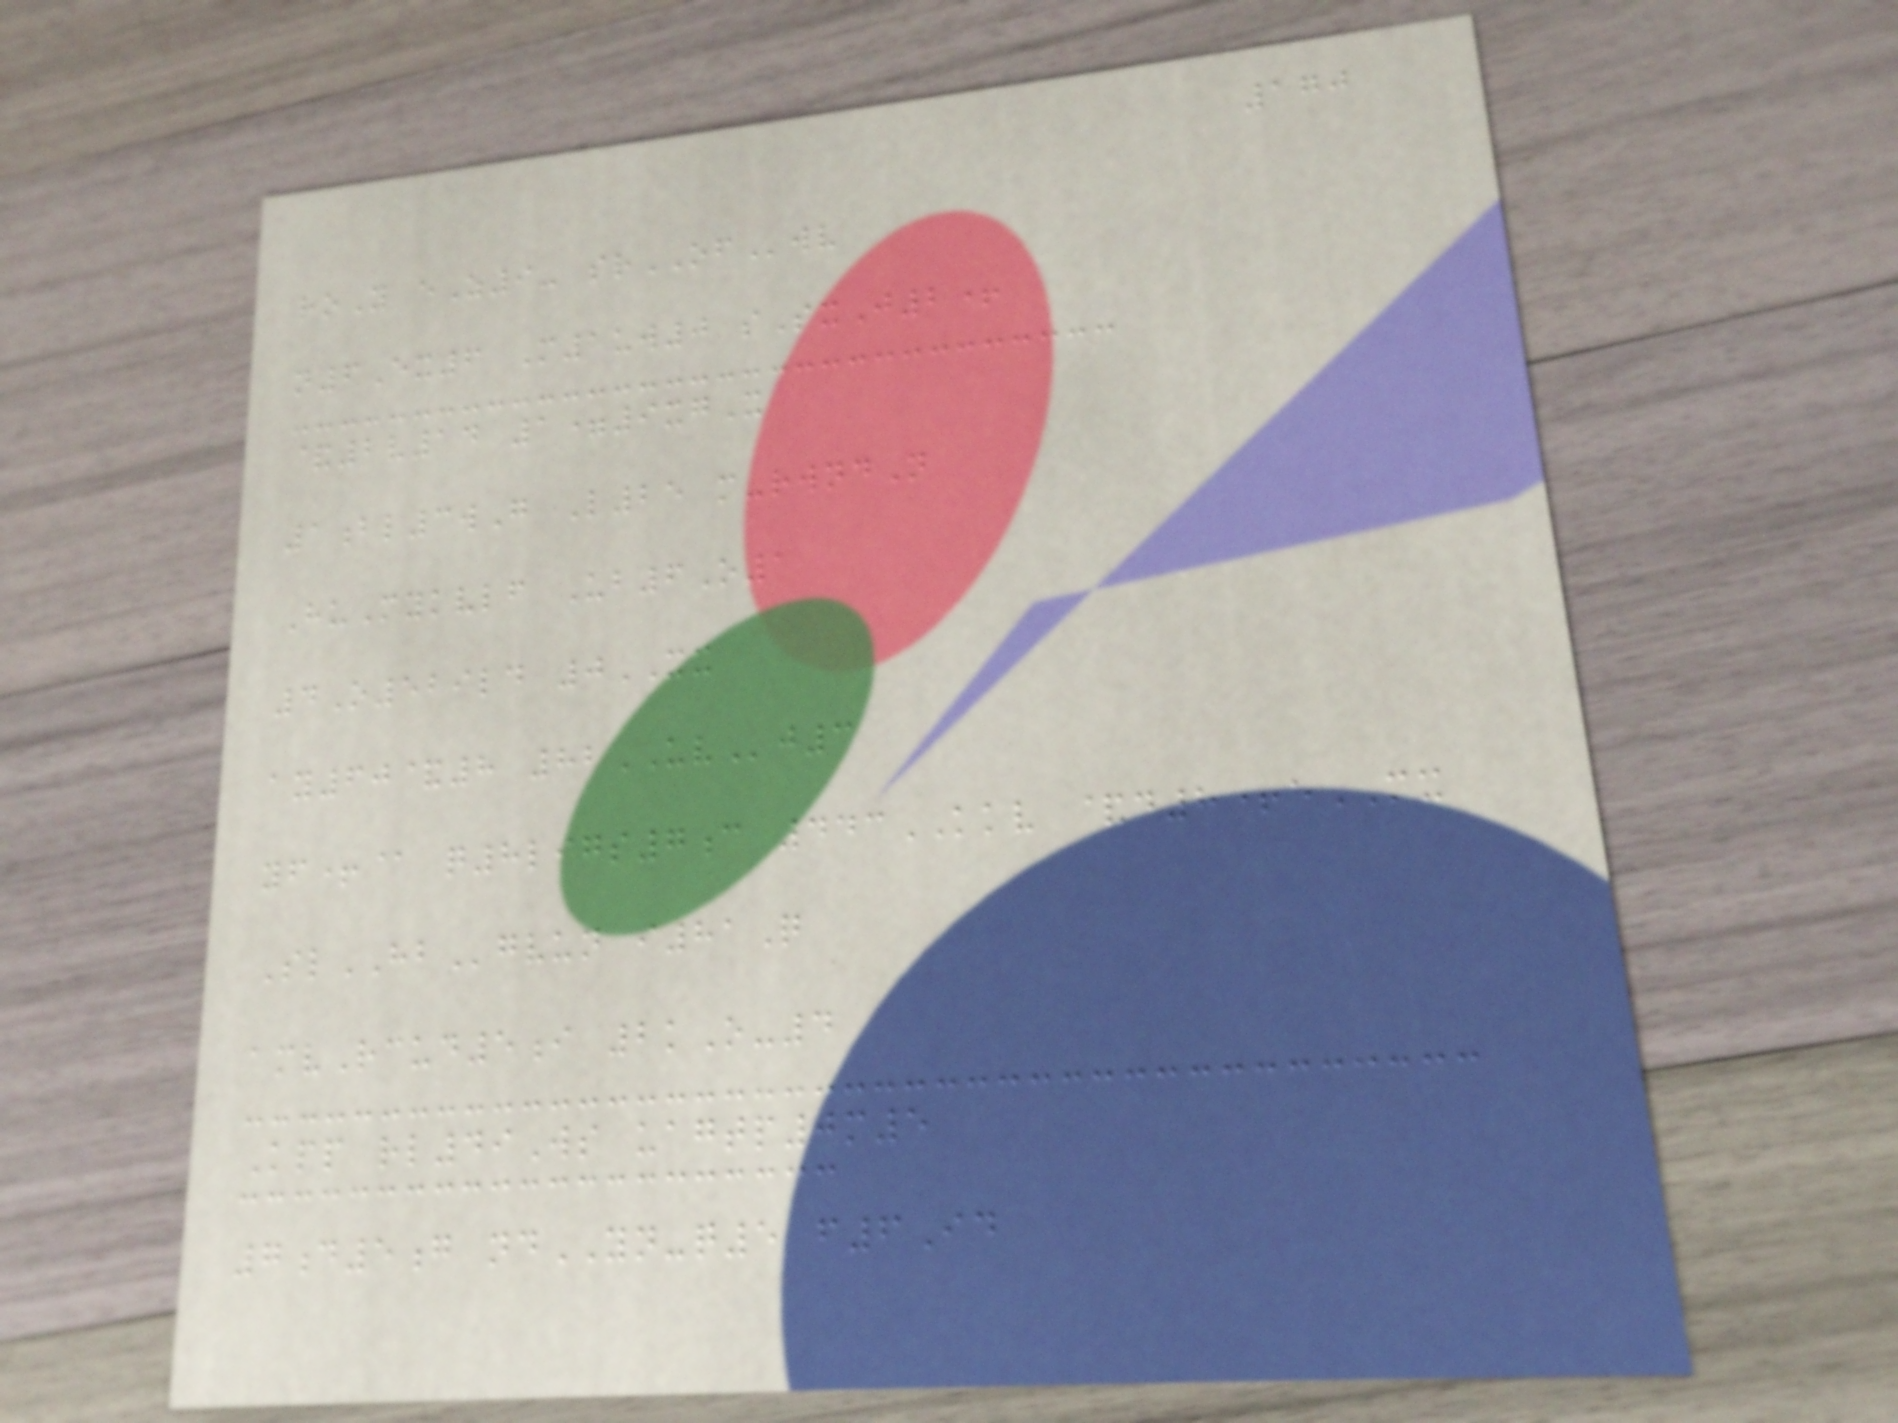170
roY eZ9- srOFwv
n6Ex6 M1uw0 sSxJ2+
&2v14 1=9xgX
1bl3wG L25 m-rwndN
HuMykvlf Ub6O1
4O529ld 0XX
ay60&8 82UVj3
yf+@ q8ligs7c 443KKV &d8+eMX
SlHBgvun i81Q
amvRcud5i 2kO-4
Kpp rl49Ws uagtp0m5
7d5g ndYN-q5 f6Id
